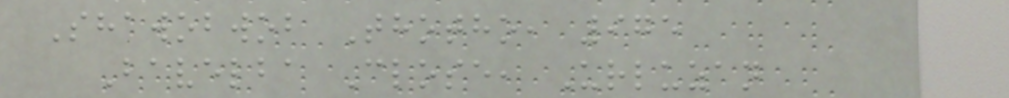Shawobwob Thotho, 975
Bavelba Close, Urluzan
